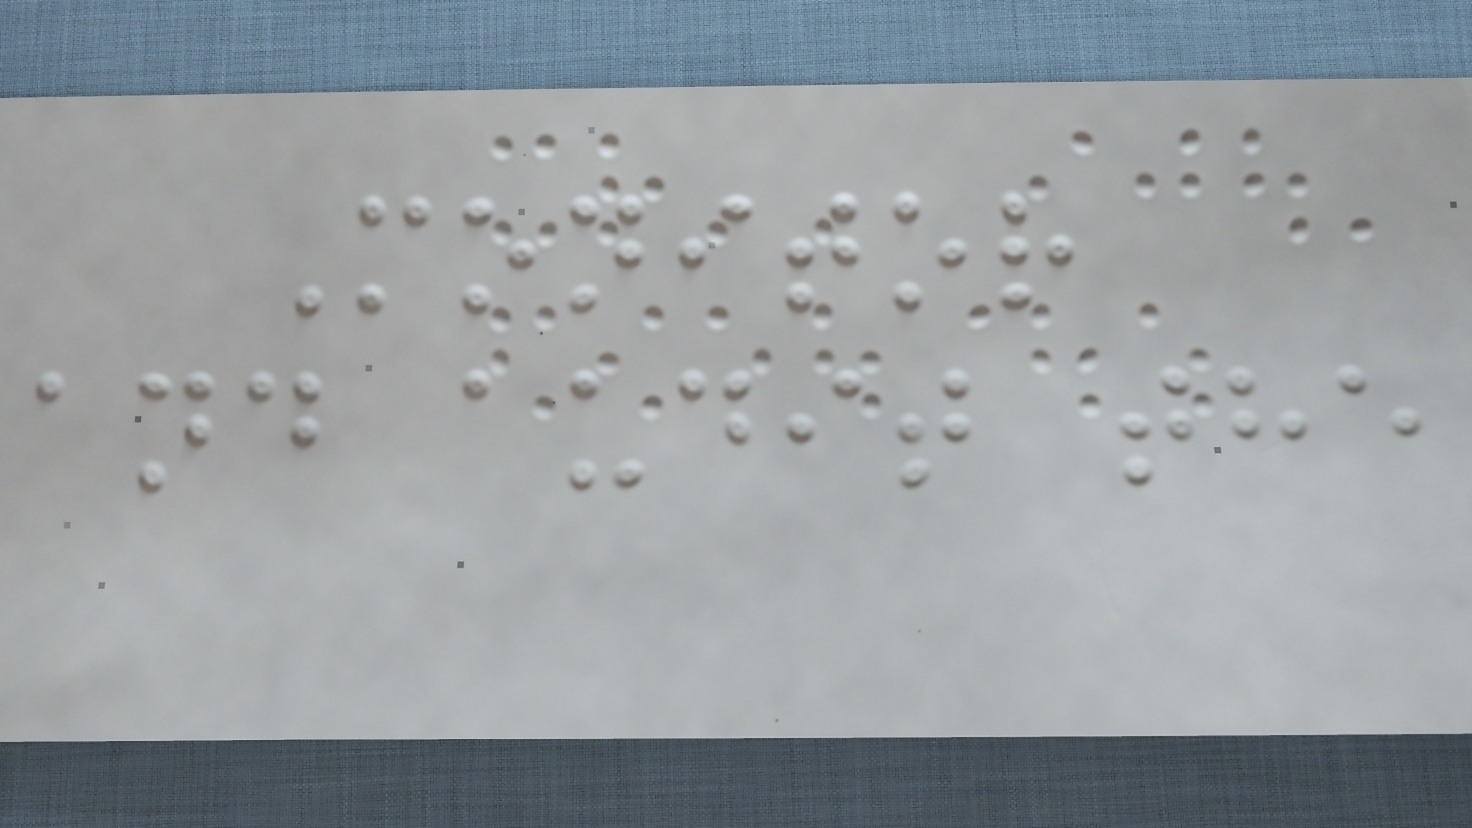Monitor
and audit the
